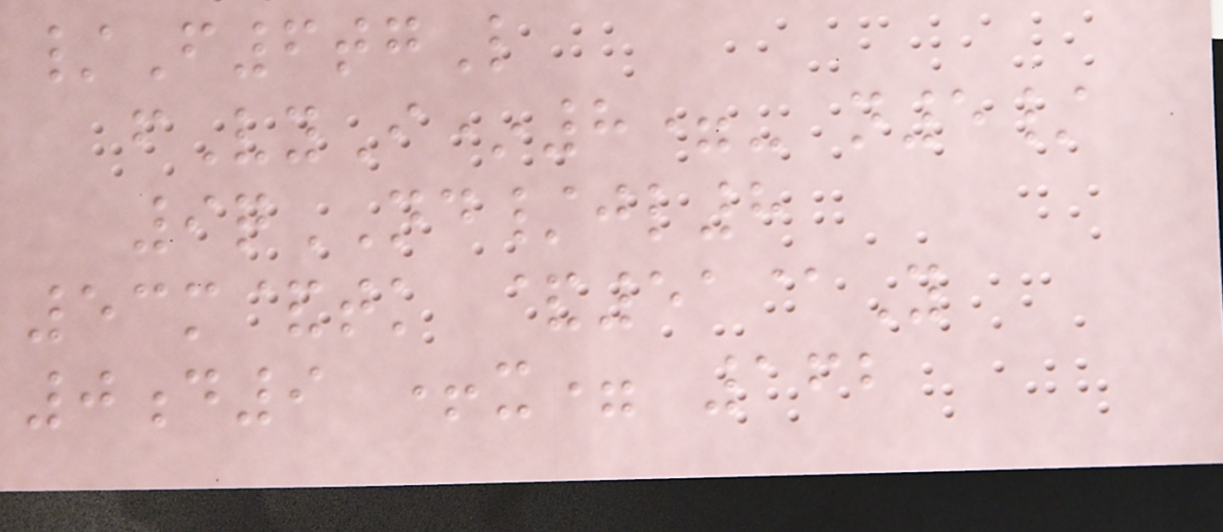/F6tgL
fVyI*8=- n5/
9qND/jl8
53m&tk &51@Y
0d9 +x= 162
